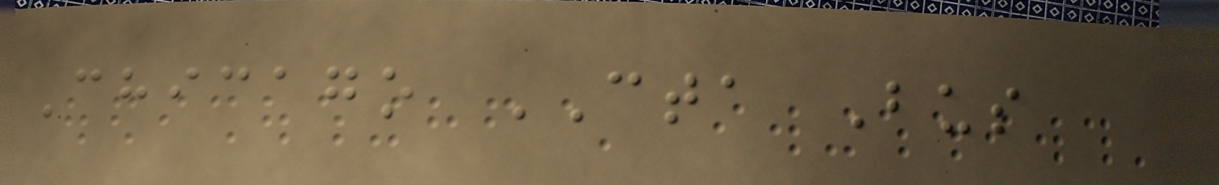Chicago CTA Bus
